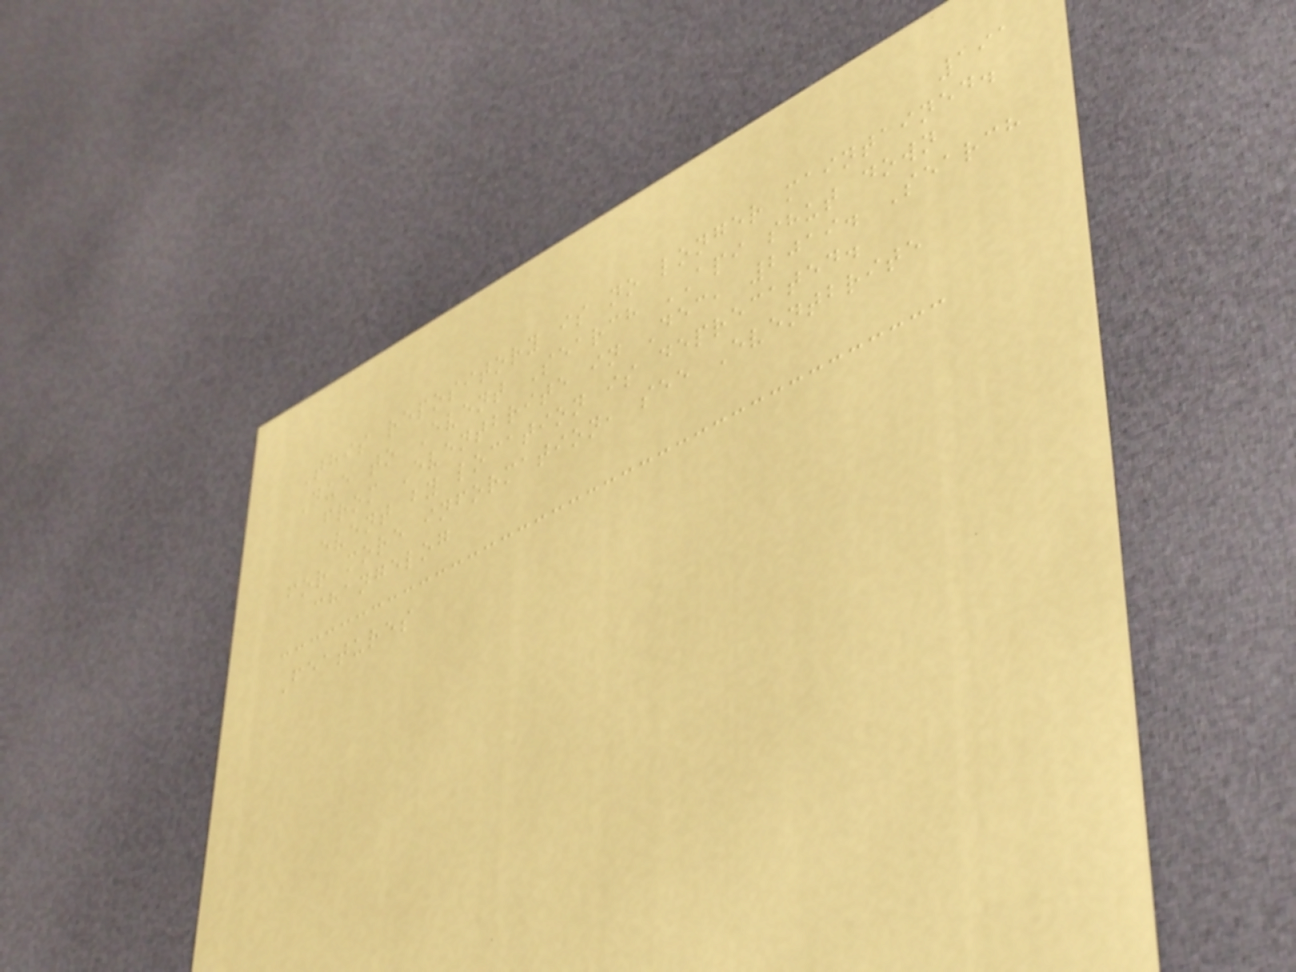191
This repository is no longer maintained.
Due to Event Search API shut down
from Eventbrite in Dec, 2019. Search
event by location is deprecated.
for more information, see Eventbrite
changelog
Features
